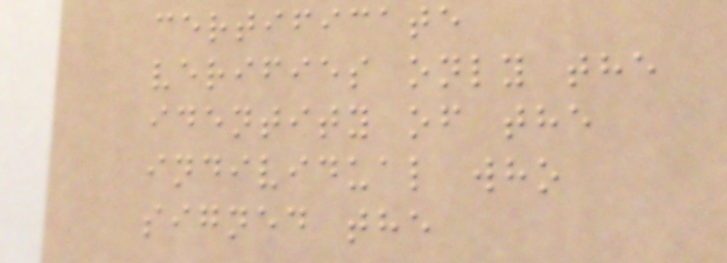certificate
verifies only the
identity of the
individual who
signed the
